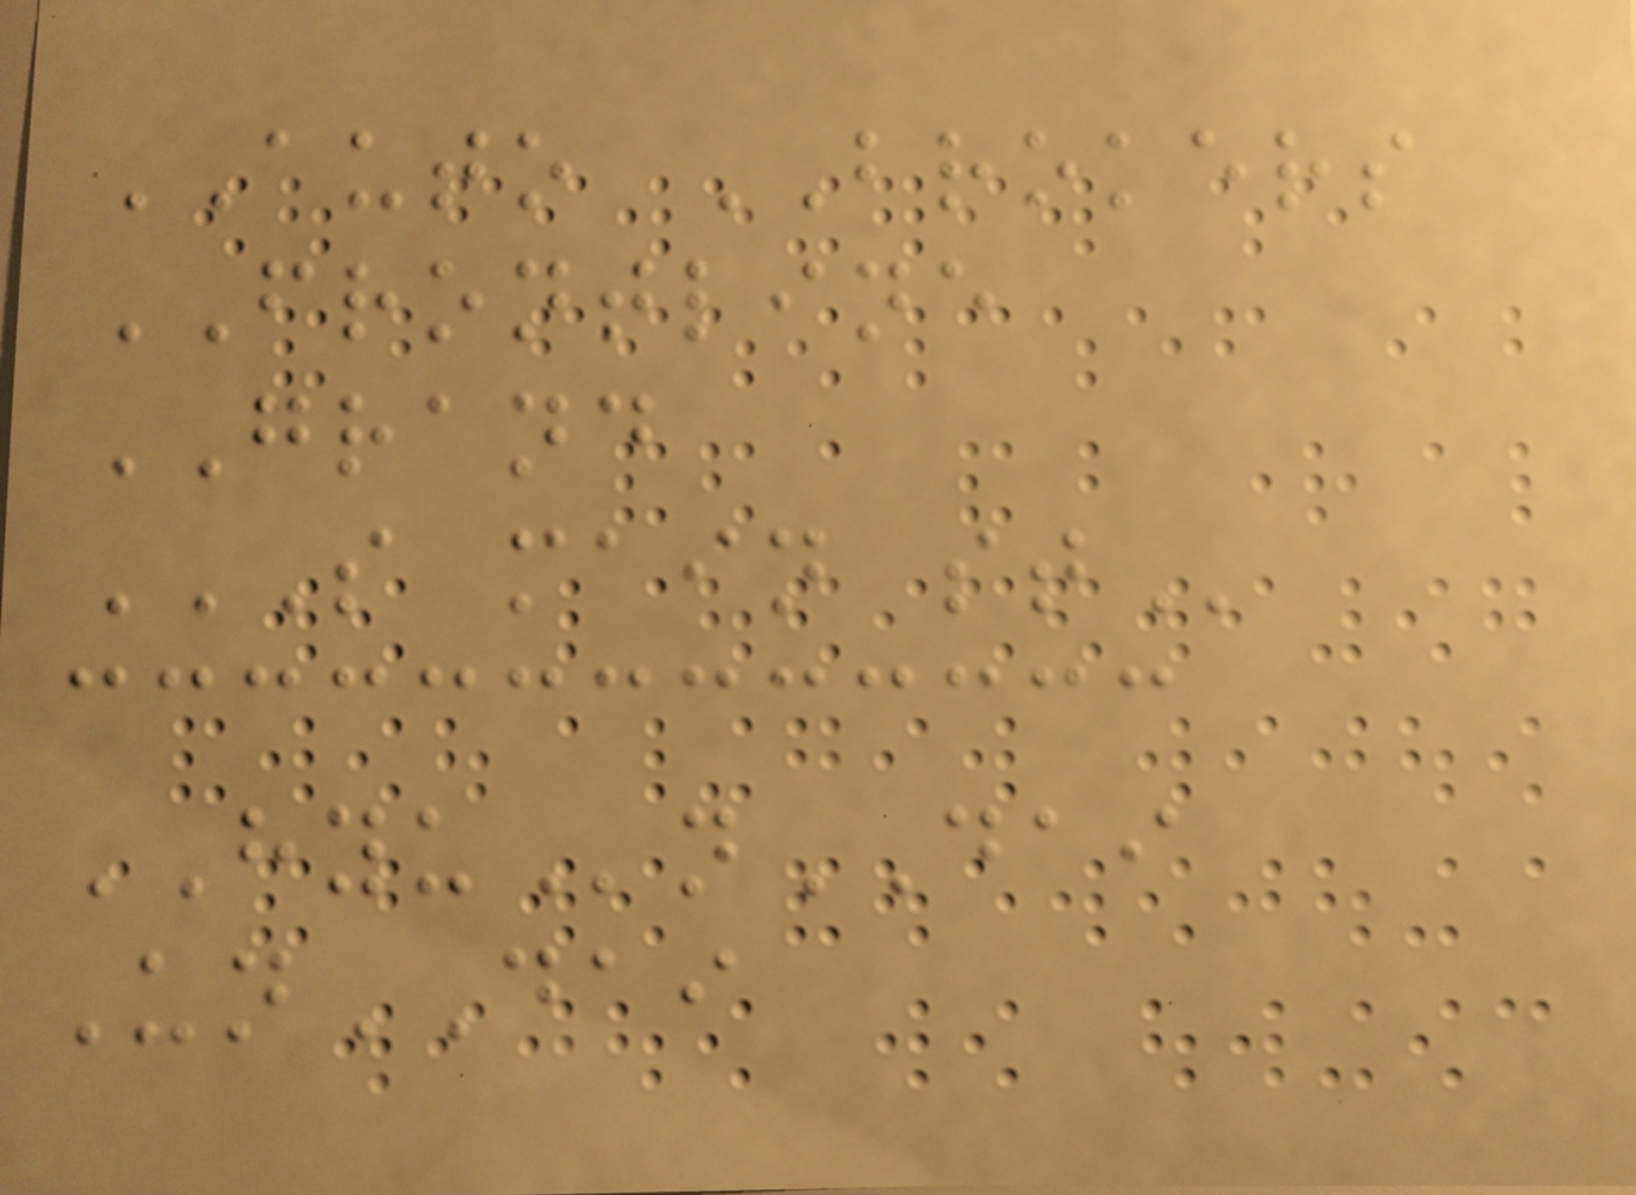AUTO BROKERS
FRONTLINE
GRAND
S MAIN ST
HYUnDAI
UnDAI
